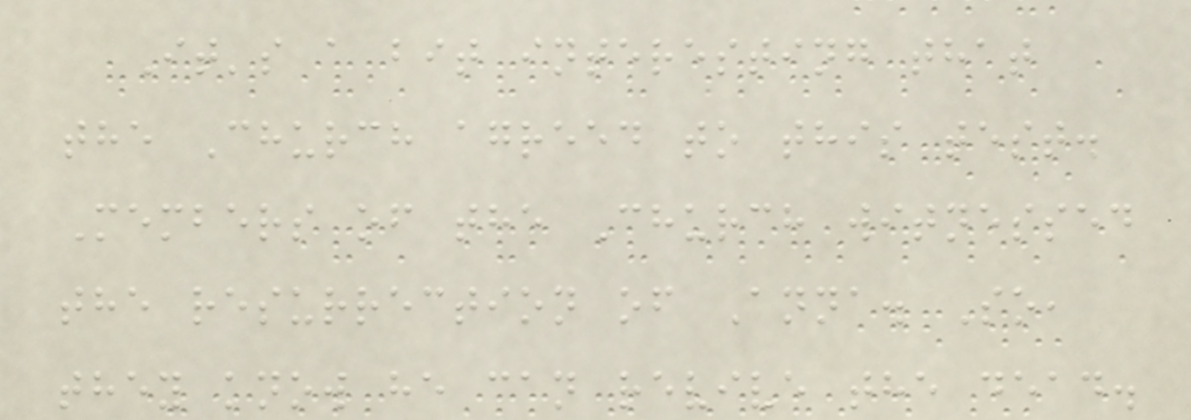It's a bit interesting that
the Church agreed to this test.
Members of the Church witnessed
the resurrection of Anna. So,
they know he can revive the dead.
